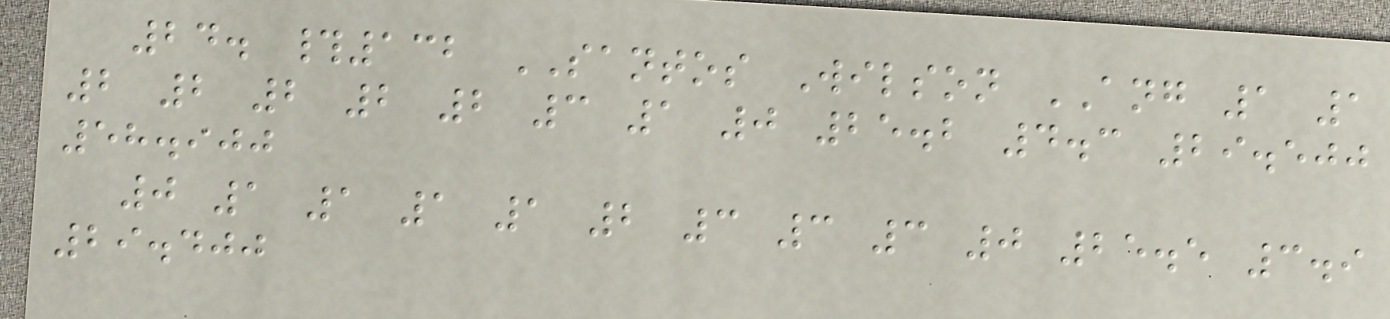24. #132 SANTOS Wilson ANG 1 1
2 2 2 2 2 3 1 0 25.2 4.3 29.500
58.900
0 1 1 1 1 2 3 3 3 0 25.5 3.9
29.400
